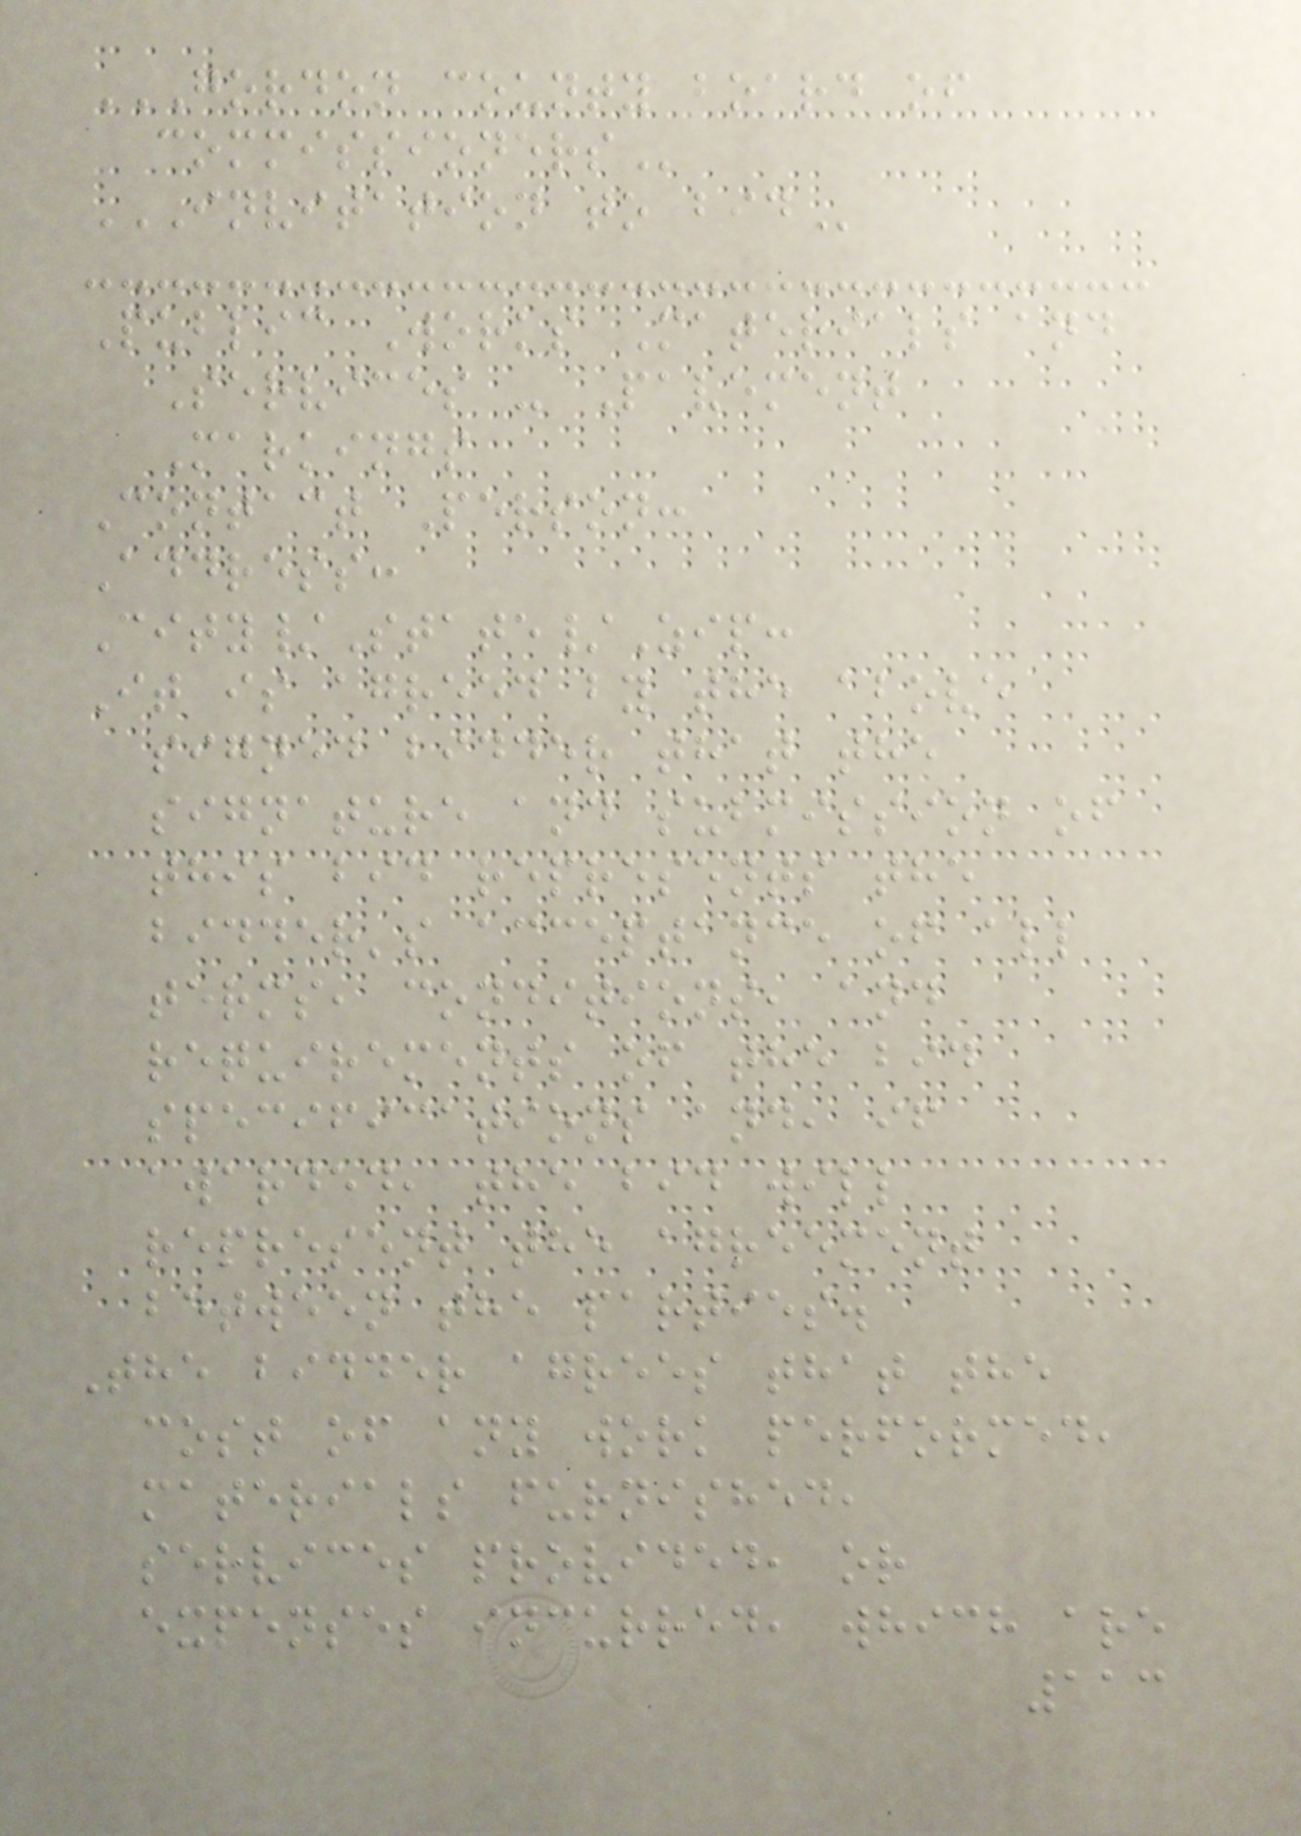GORDON COUNTY BOARD OF
COMMISSIONERS
INVITATION TO BID
Public Works Materials and
Services - Pavement
Markings
Contact Person:
Address:
City/State/Zip:
It is agreed by the above
signed bidder that the
signature and submission of
this bid represents the
bidder's acceptance of all
terms, conditions, and
requirements of the bid
specifications and, if
awarded, the bid will
represent the agreement
between the parties.
The bidder agrees that the
cost of any work performed,
materials furnished,
services provided, or
expenses incurred, which are
113
